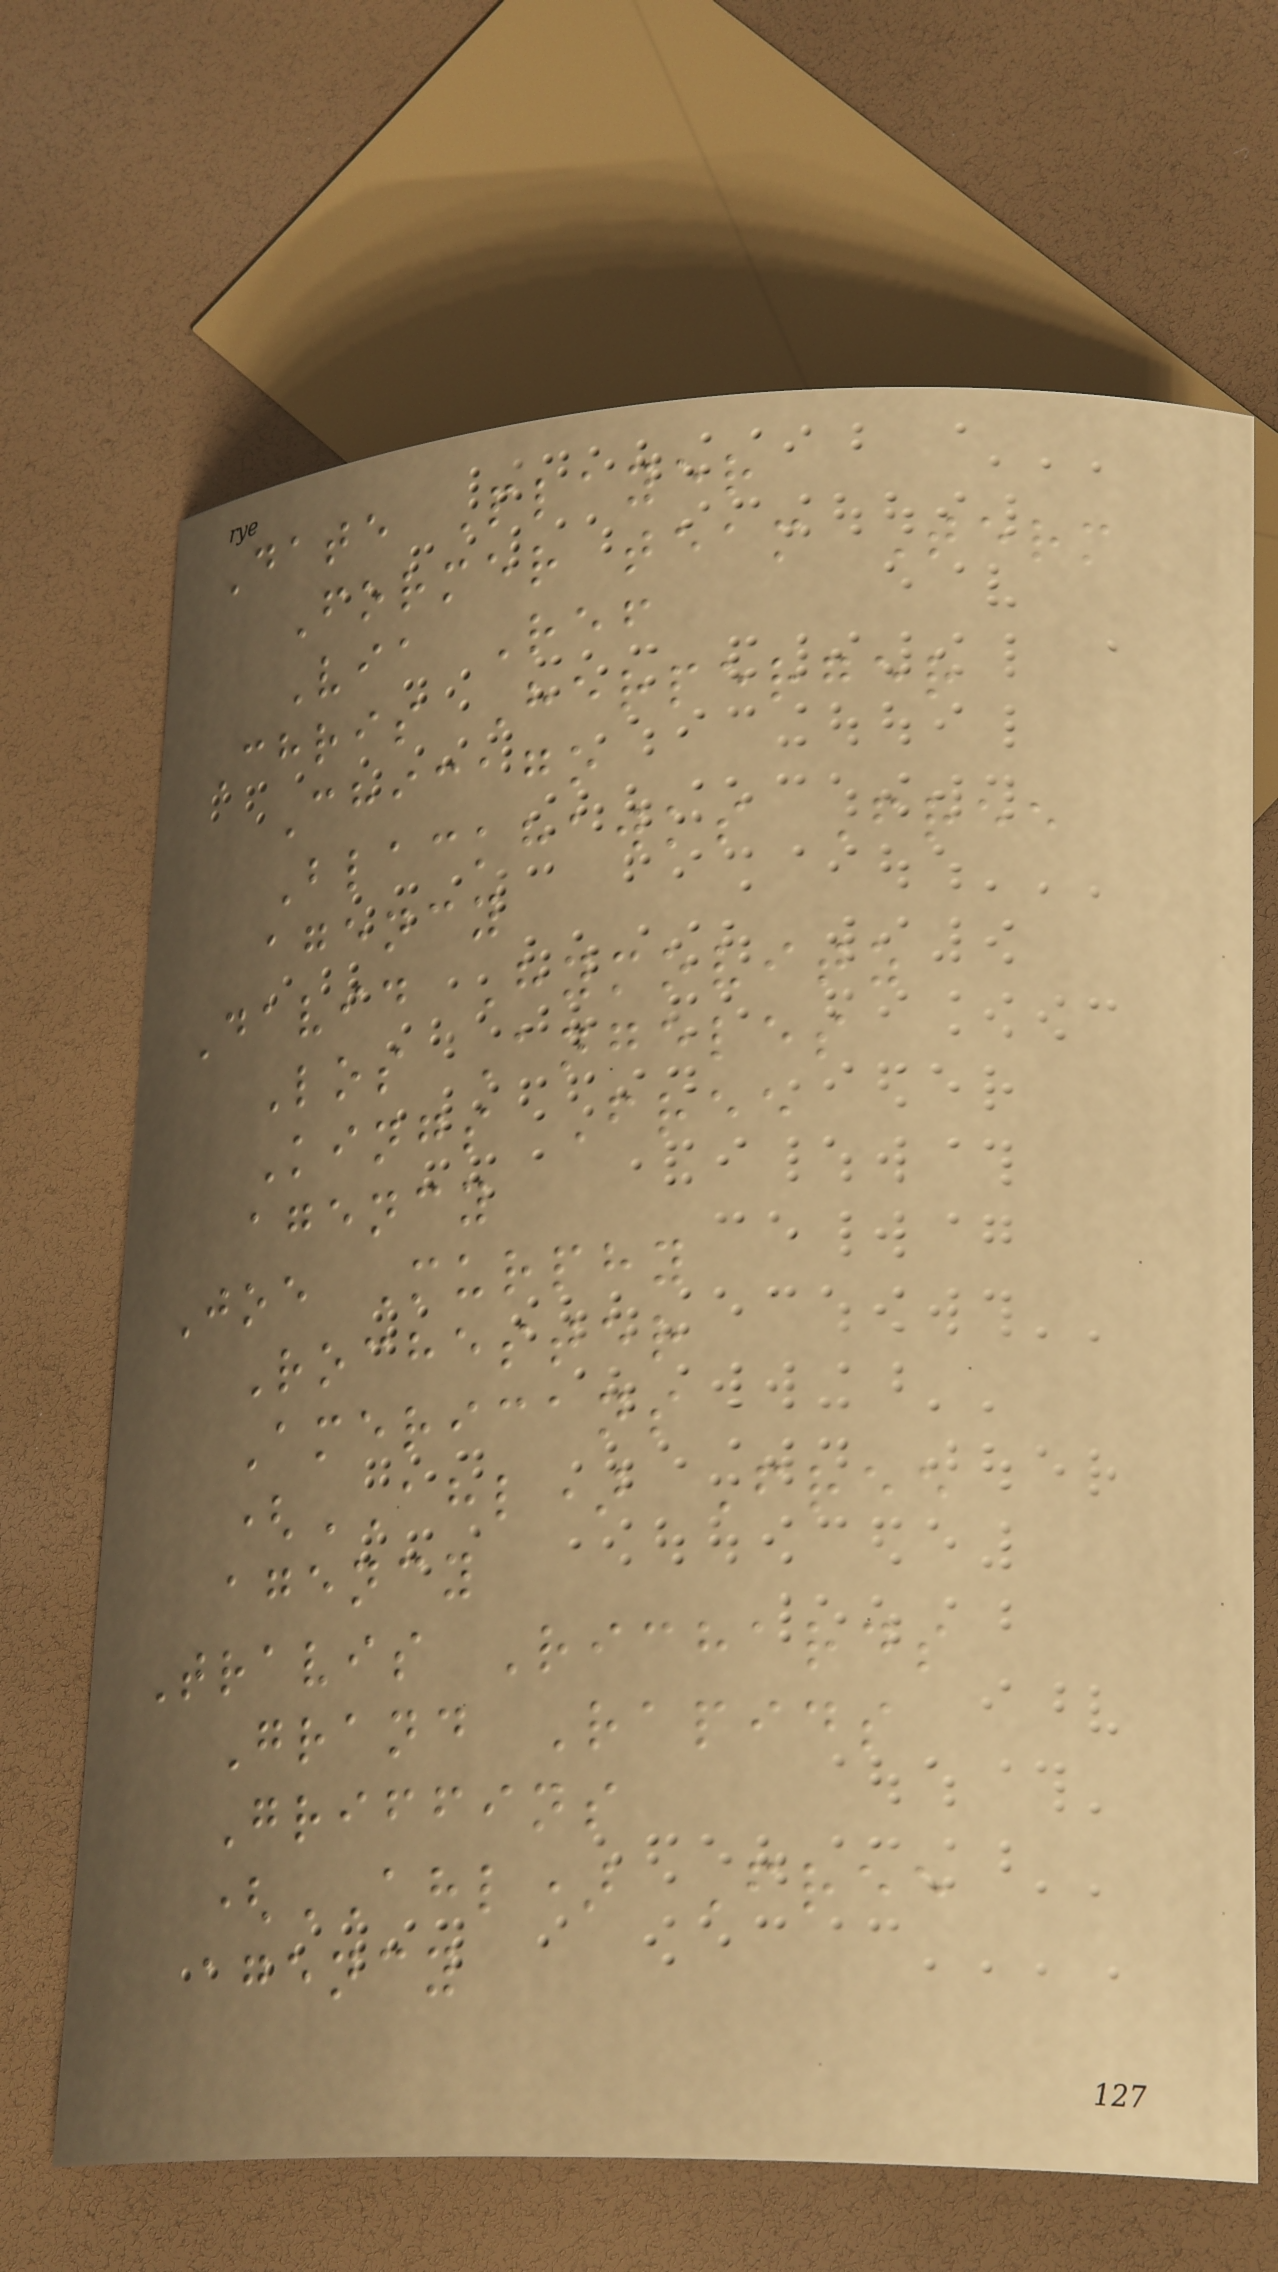Date Player
Former team Term
Via Ref
Chris Herperger
Chicago
Blackhawks Free
agency
David Hymovitz
Los Angeles
Kings Free
agency
Joe Murphy
Rochester
Americans
(AHL) Free
agency
Travis Richards
Grand Rapids
Griffins
(AHL) Free
agency
